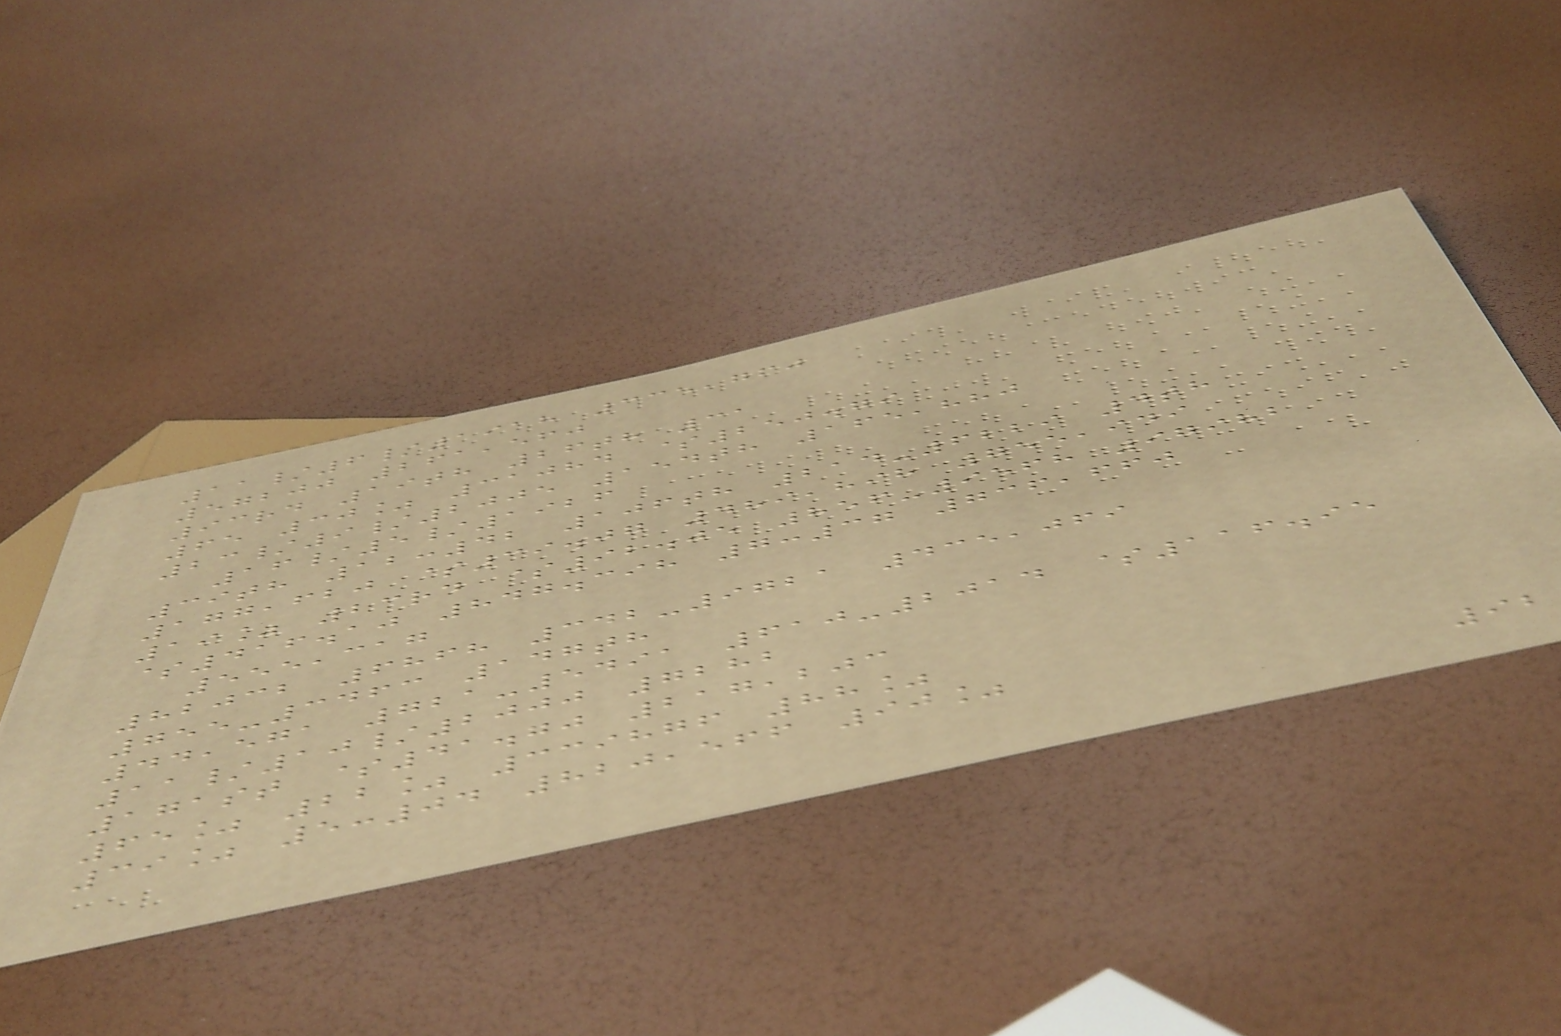11/6/1918 335,760
57200 261,560
93rd 19th 26th 31
65 30% 31084 $250.79
23/9/2005 154th 165,880
16/5/1926
39th 12:42 106th 214-6229 4th
177,620 $39.07 489,898 755,949
19% 23rd $92.05 856-9568 97982
$416.10 847.398 7:37 736,660
555,317
82032 6868 342-9721 435,069
755-3463 147th
44,571 721-5491 610-2014 $116.95
11/10/2000 7282
171st $41.70 217,203
65% 22% 339876 88%
39% 5:04 820,566 90%
92
